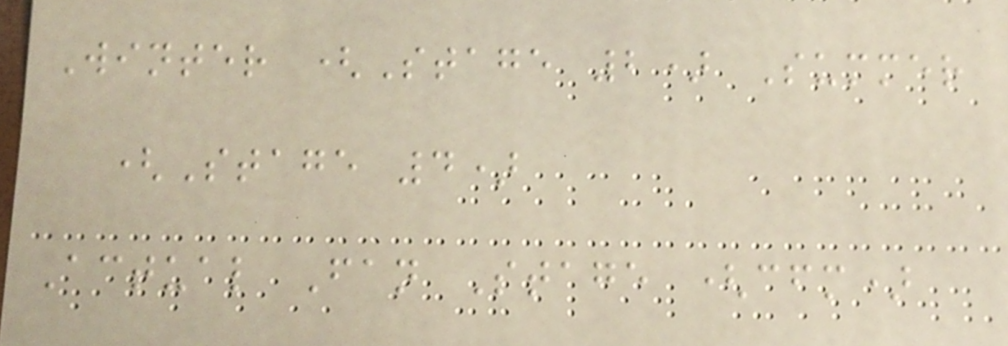Winter (Stage 2) Summer
(Stage 4)
Actual Fan Stage (cfm)
